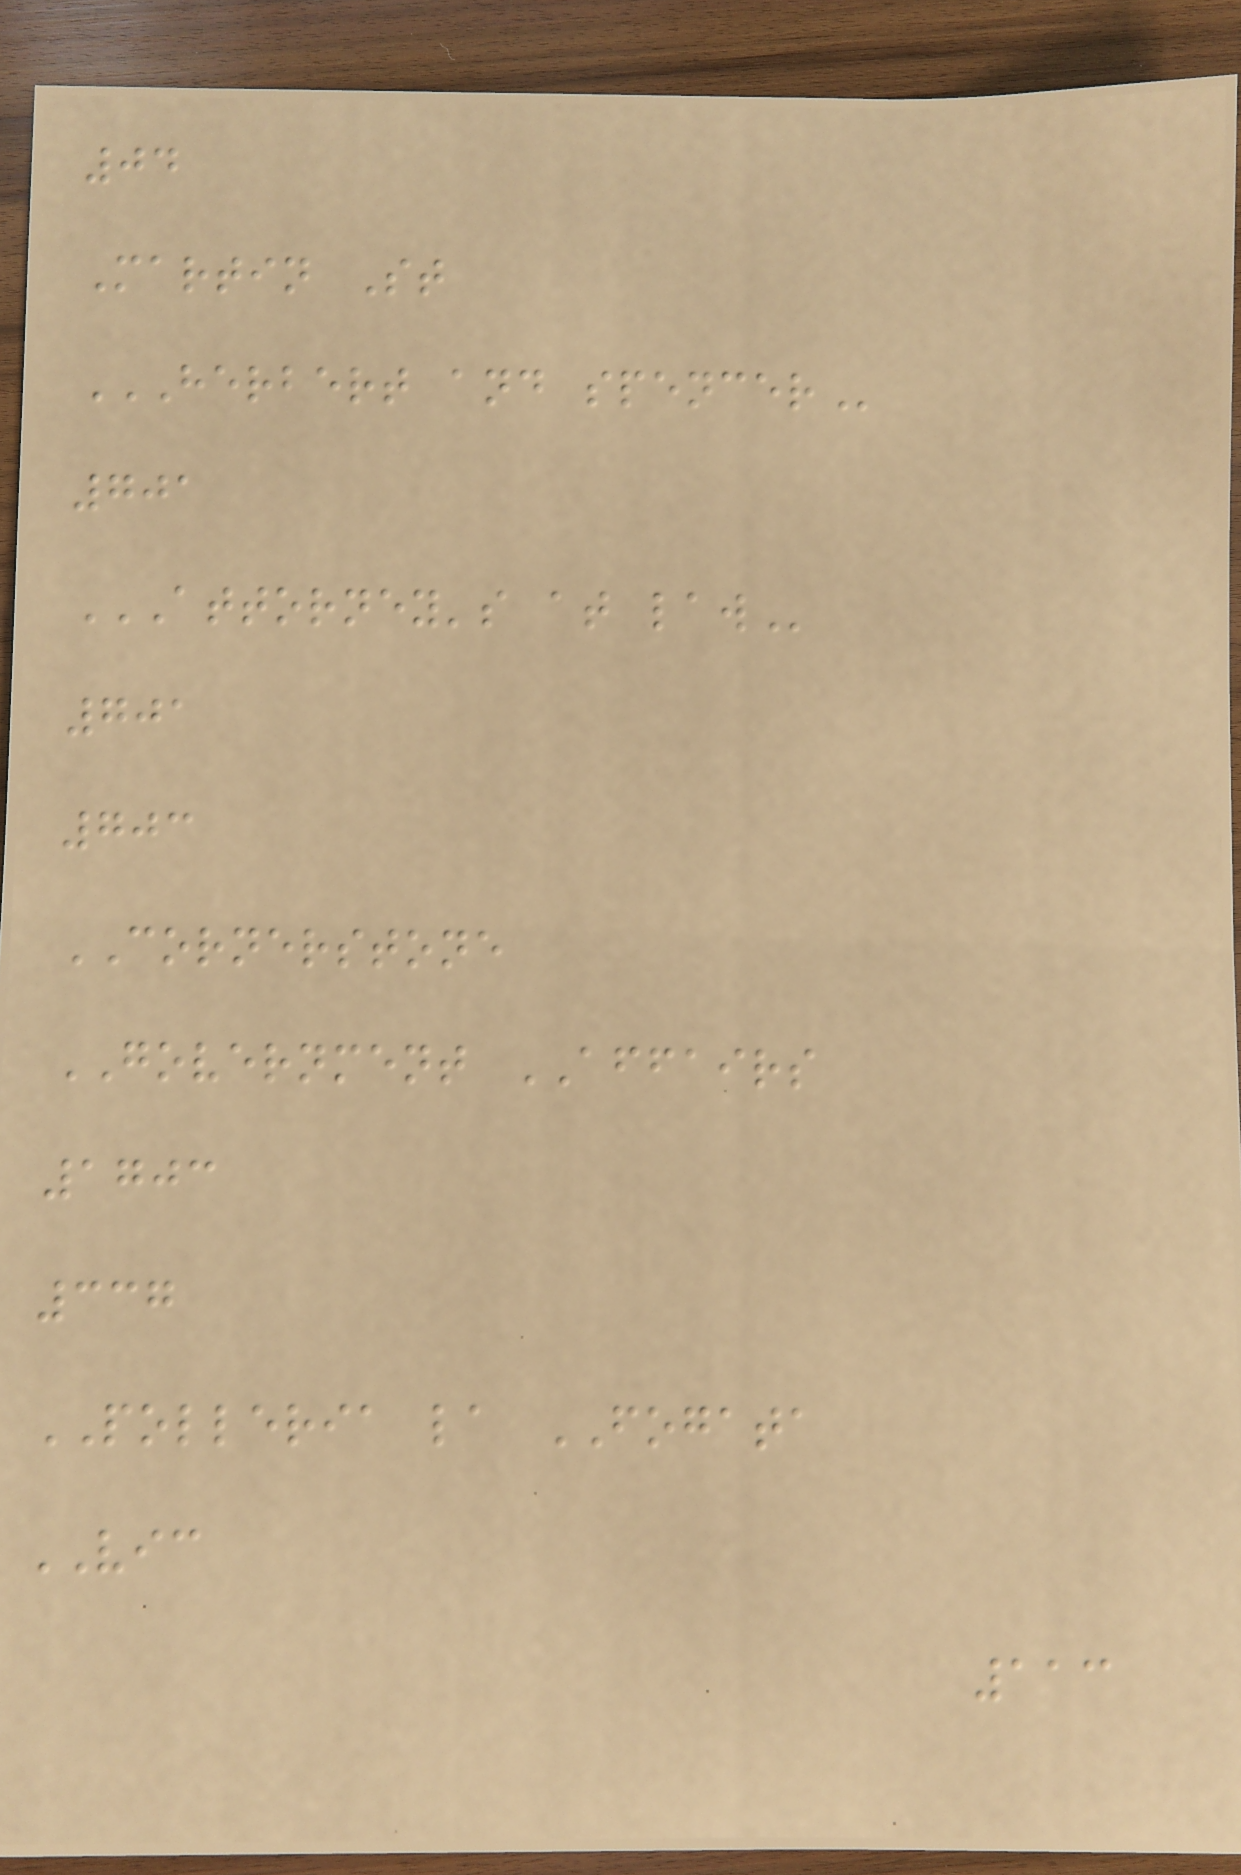04
Martin St
HERBERT AND SPENCER
701
ATTORNEY'S AT LAW
701
703
CORNERSTONE
GOVERNMENT AFFAIRS
1703
337
POLLERIA la FOGATA
VIC
113
